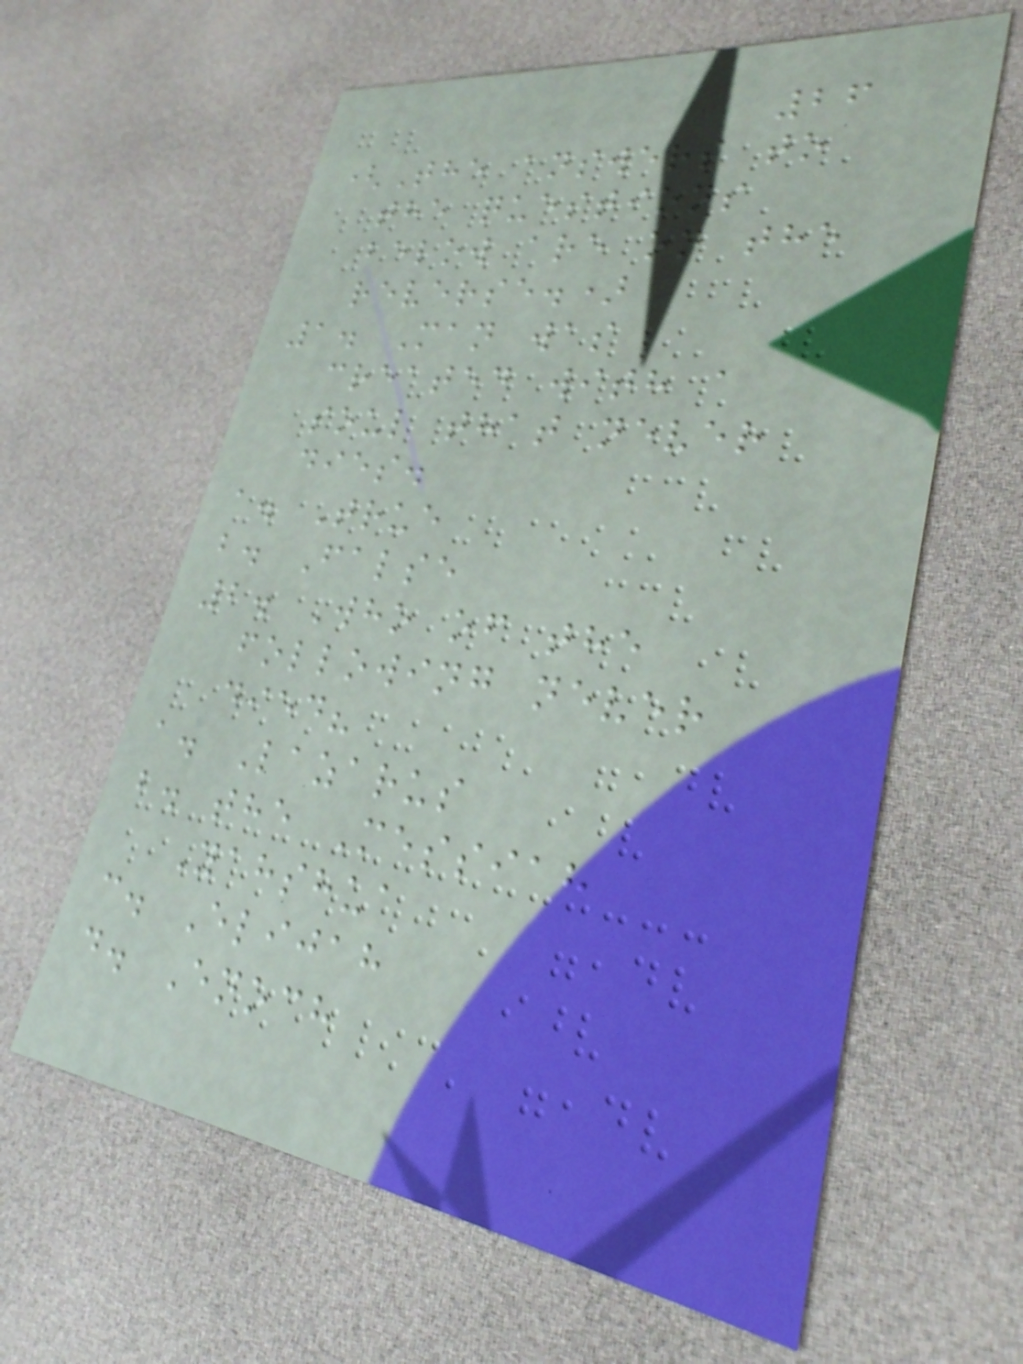26
(The answers to
the questions
below are on the
reverse.)
1. Man was
created with a
soul that never
dies.
a. True
b. False
2. Who of the
following never
died?
a. Lazarus
b. the Messiah
Yahshua
c. Elijah
d. Enoch
